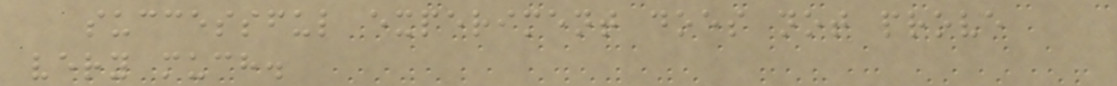successful experiment does not prove
very much.
